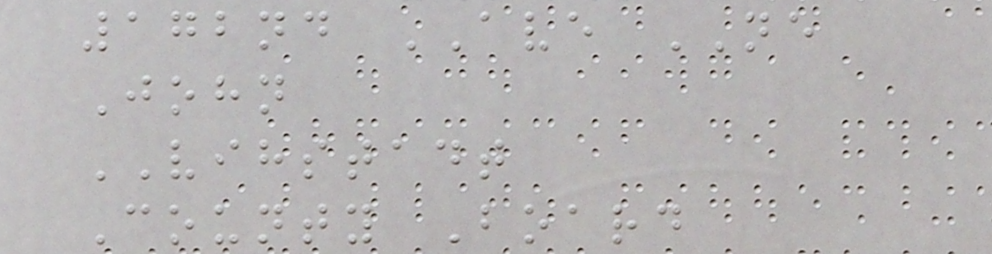172nd AVE NE
John
VIHSTADT
County Board
